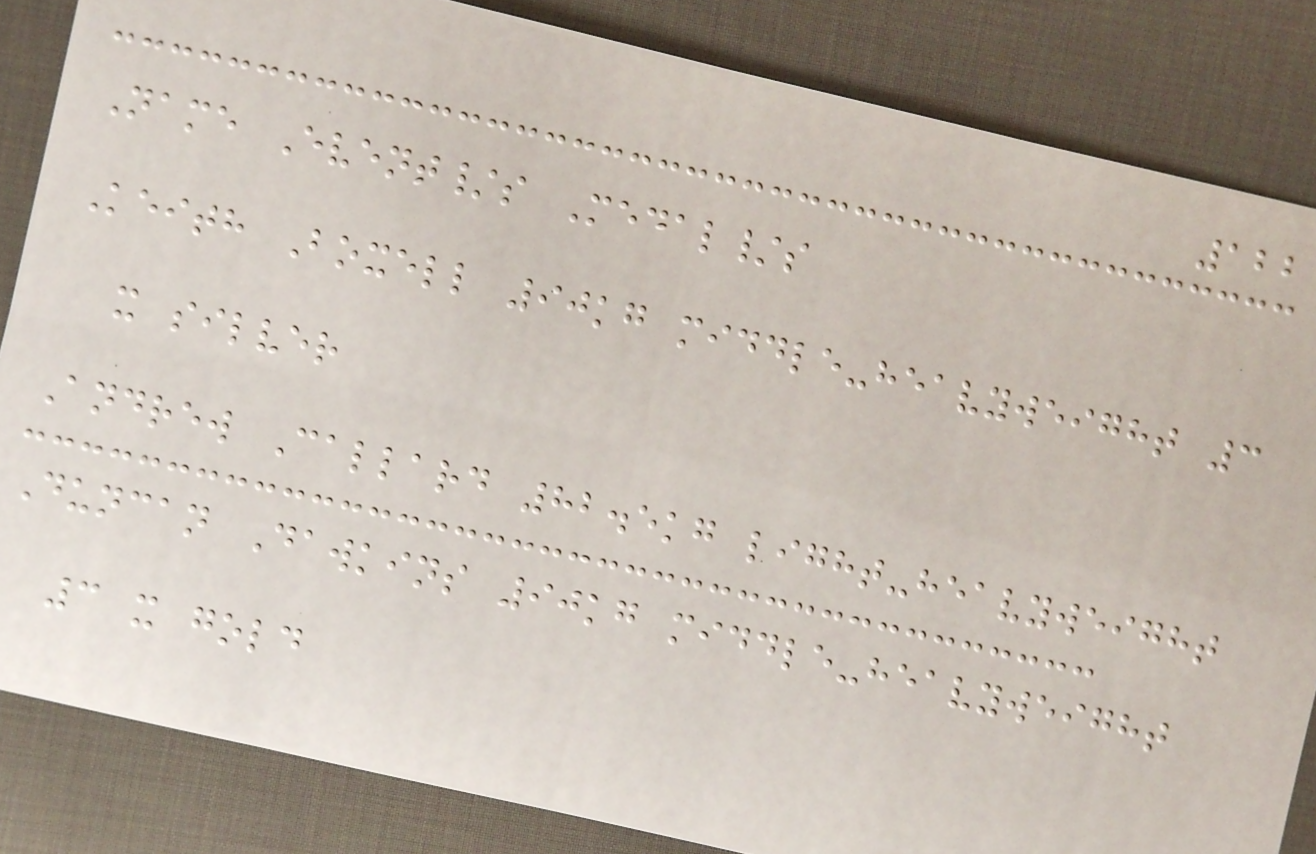122
Name Event/s Medal/s
Keith Boxell 90kg middle-heavyweight 3
x silver
Andrew Callard 82.5kg light-heavyweight
Duncan Dawkins 90kg middle-heavyweight
3 x gold
